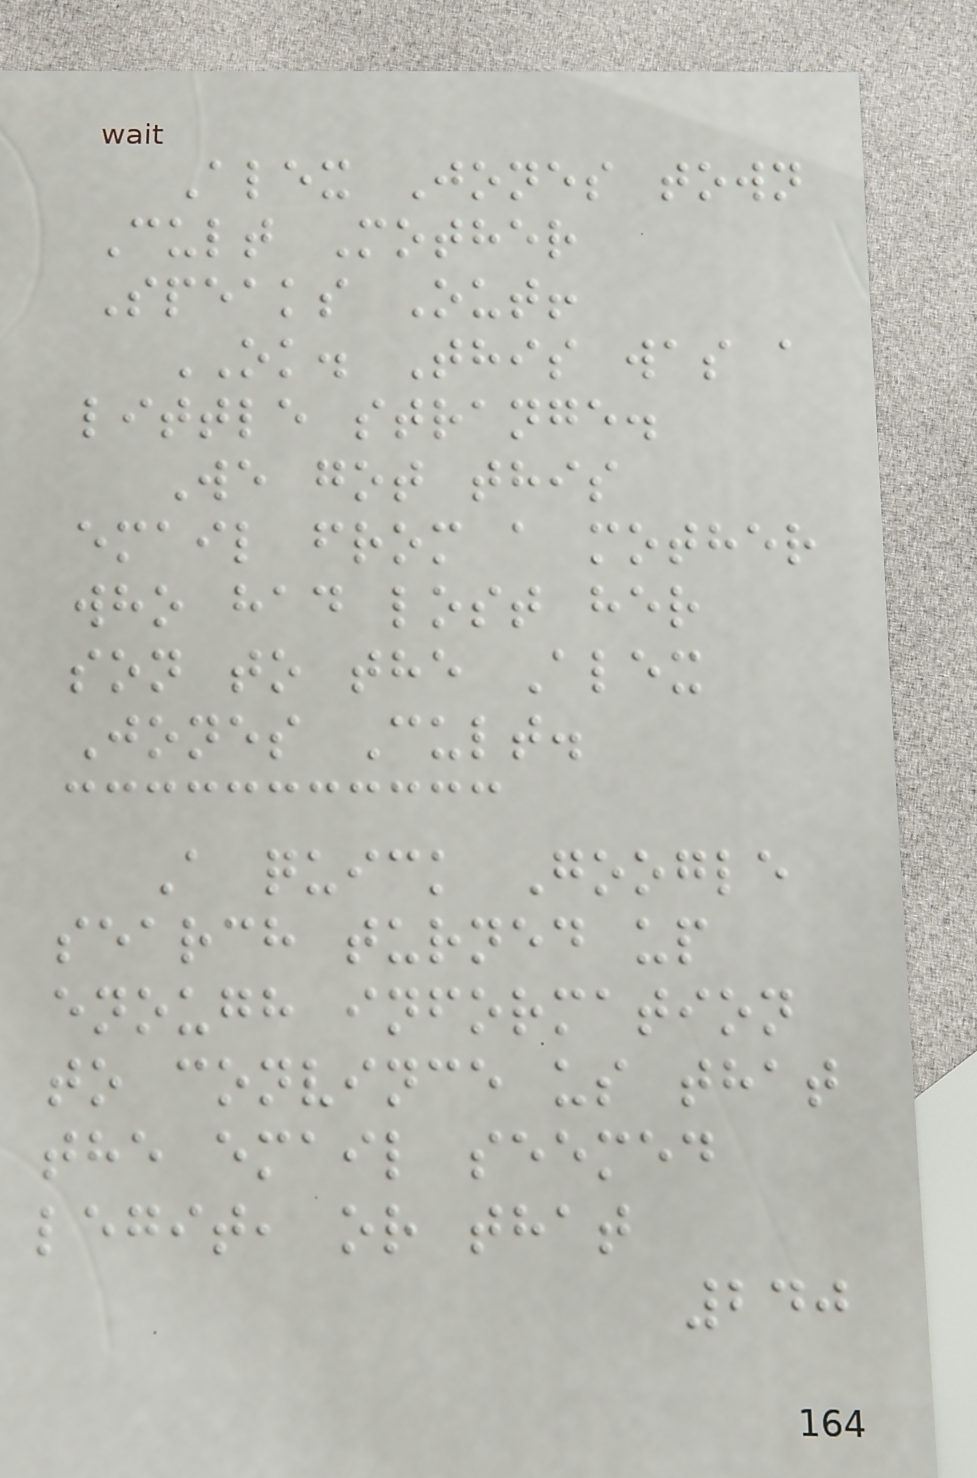Alex Jones town
Cult Mother
Speaks Out!
OK. This was a
little strange.
We got this
email from a mother
who had lost her
son to the Alex
Jones Cult.
A quick Google
search turned up
enough information
to convince us that
the email seemed
legit, or that
240
